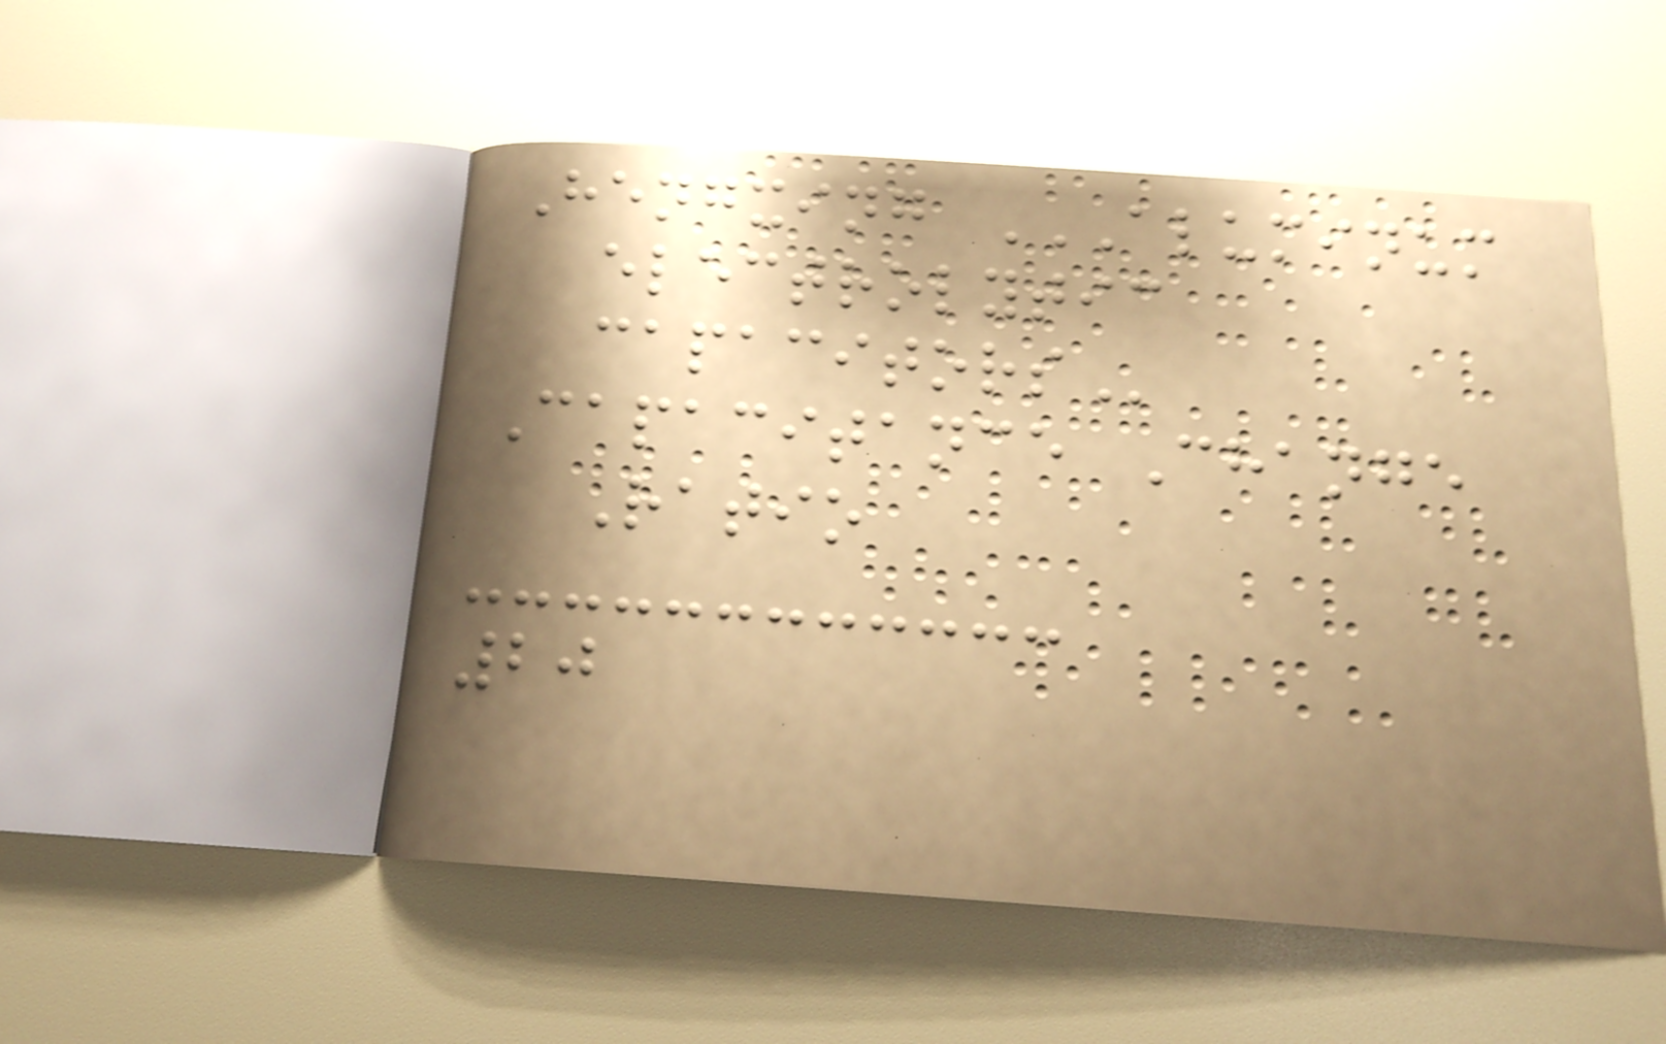Hengxing ALUMINUM
ELECTROLYTIC
CAPACITORS
Capacitance Change
Ratio
20
